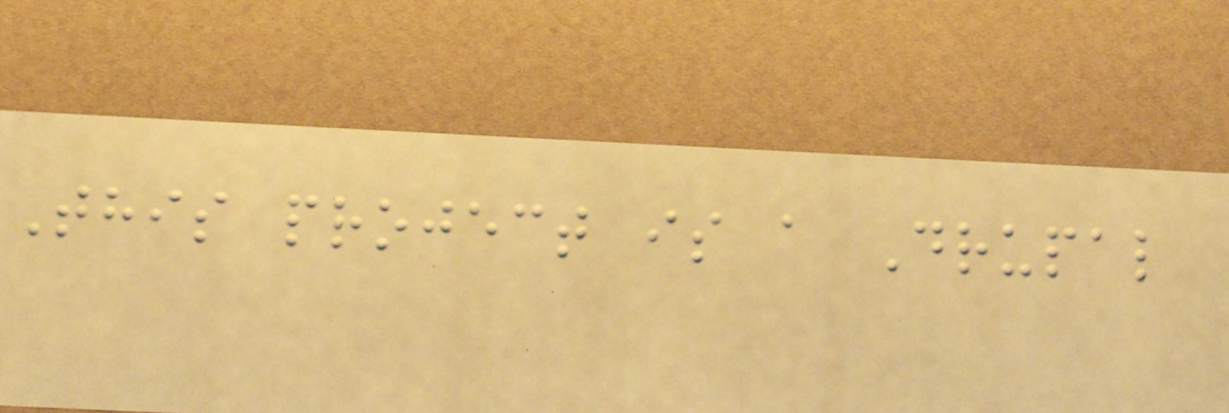This project is a Drupal
